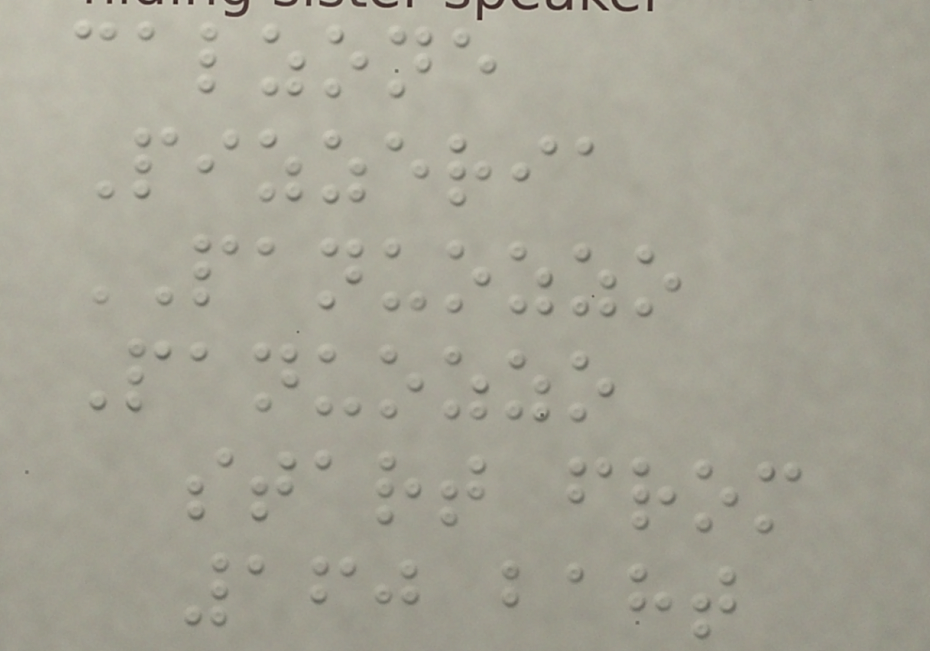calzone
Pizzeria
PANUOZZO
Panuozzo
start from
160 baht
